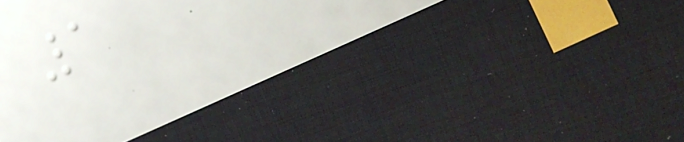1
